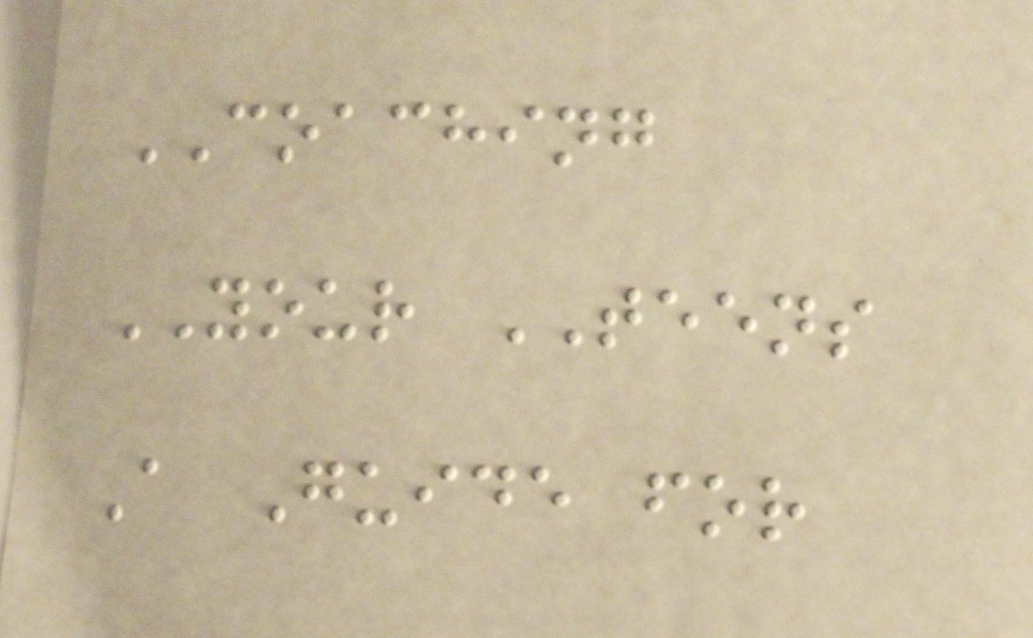COACHING
YOUR TEENS
A Guide for
